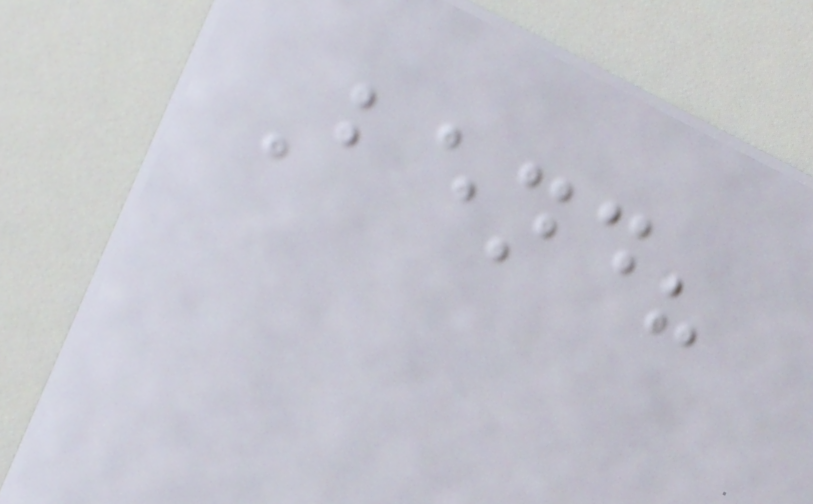Bend?
